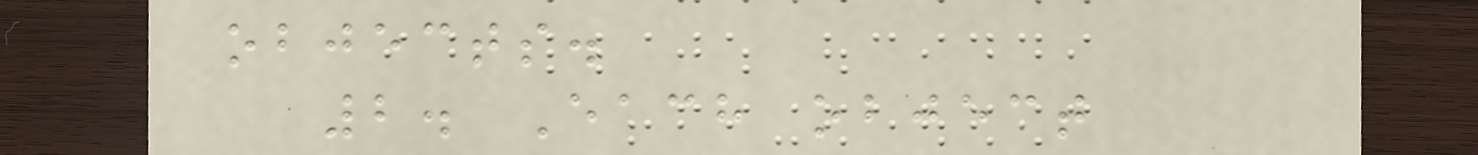objects.
2. Each object
